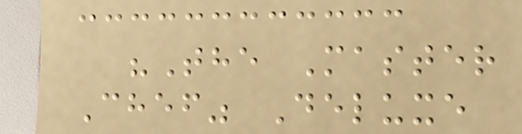"The Master
Chef" Deluxe
